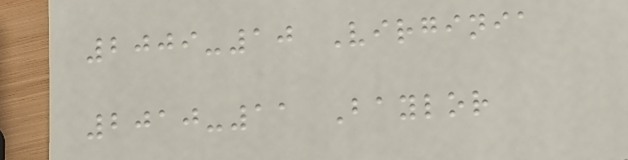2009-10 Virginia
2010-11 Baylor
